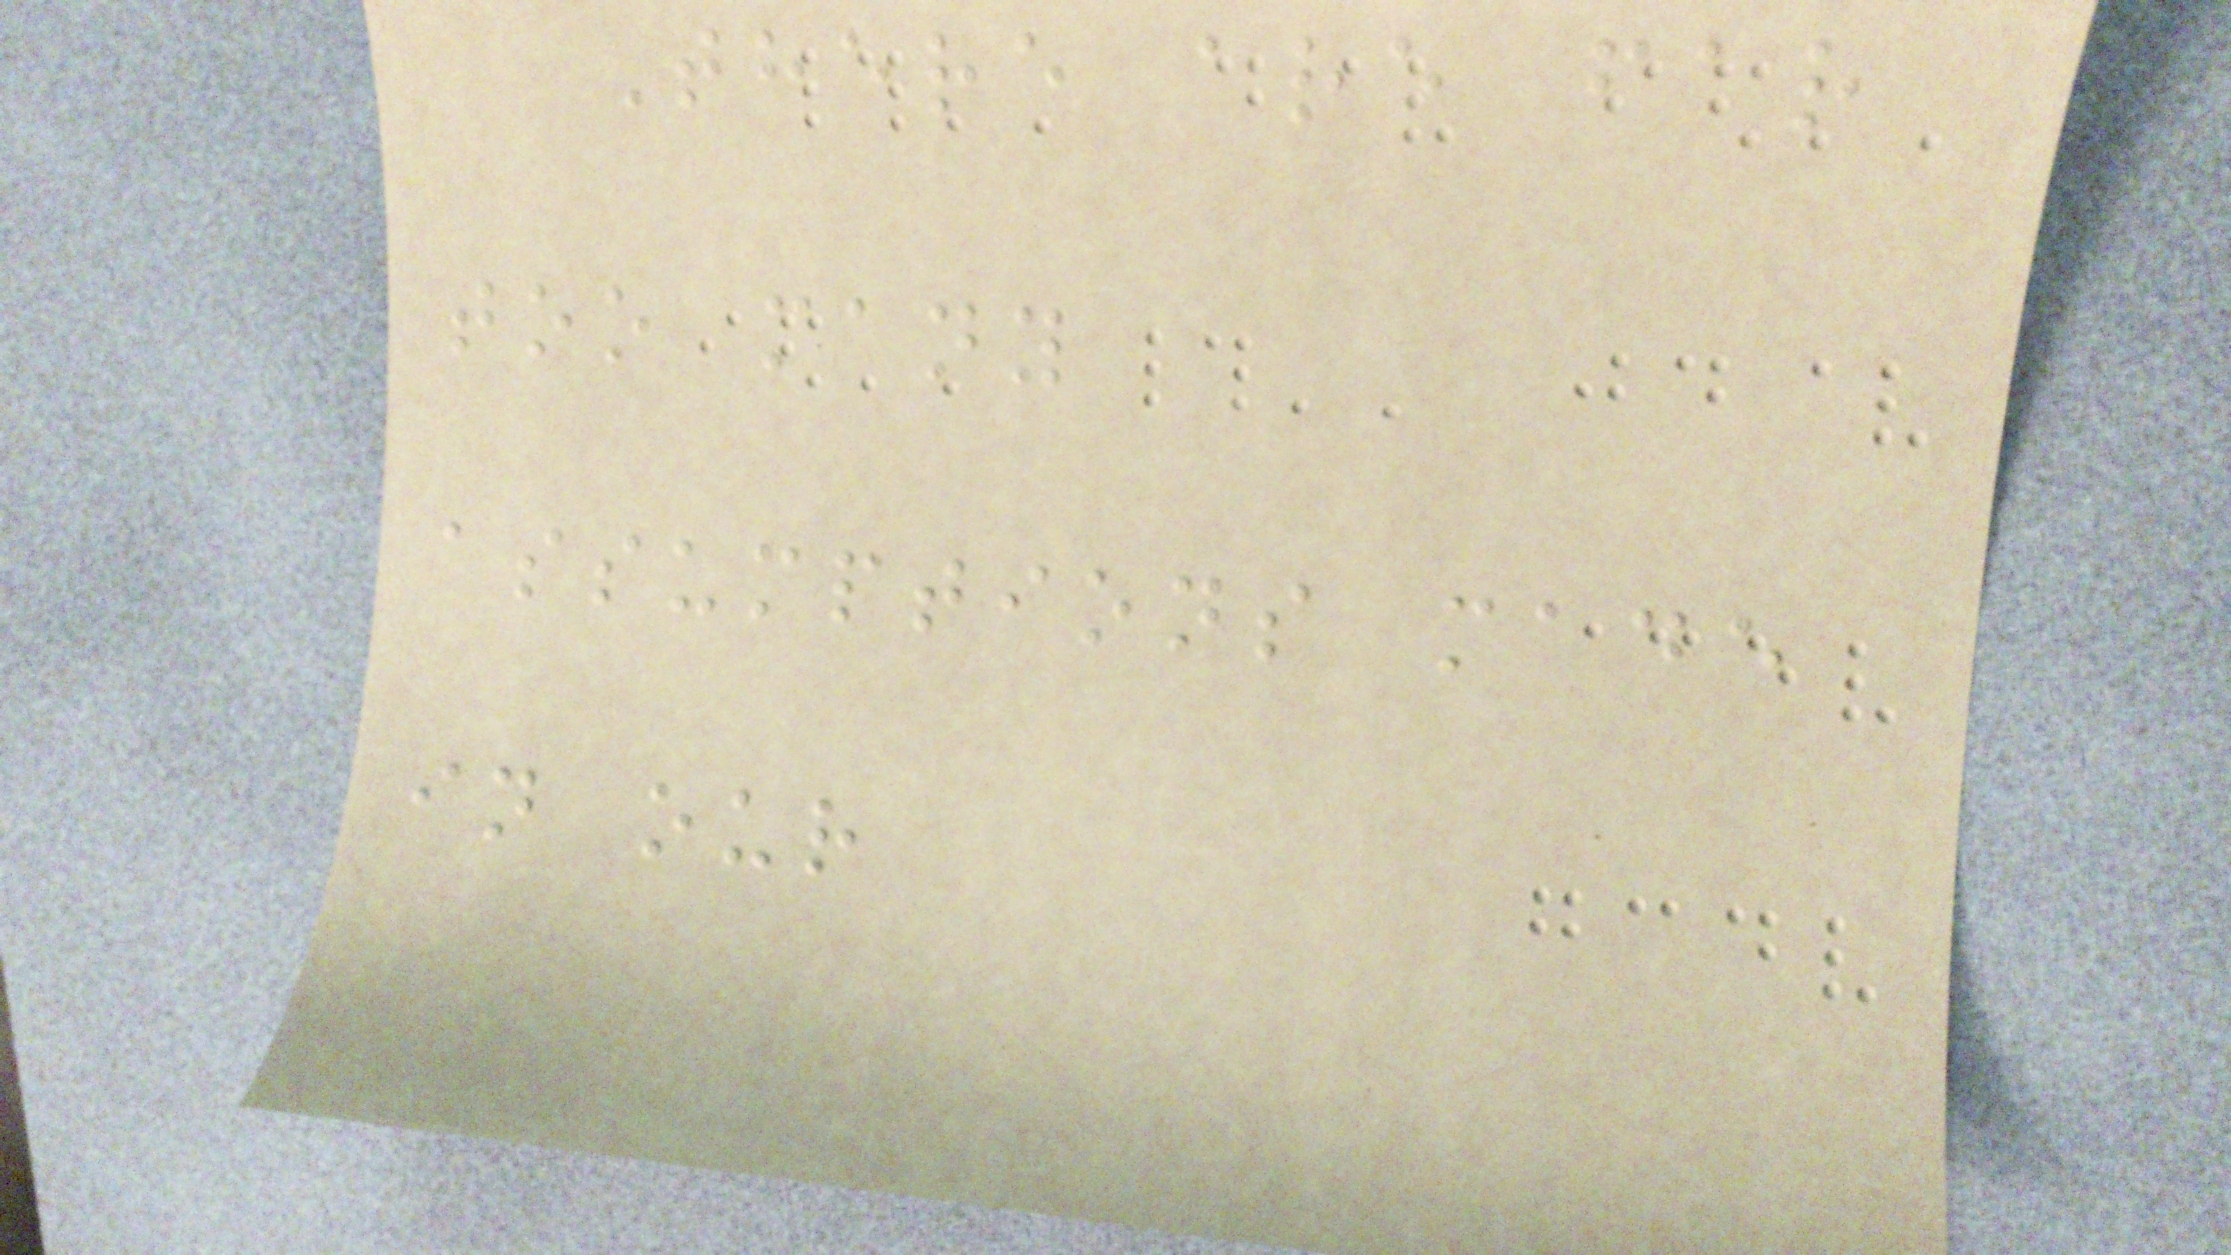There are far
too many
assumptions made
in our
